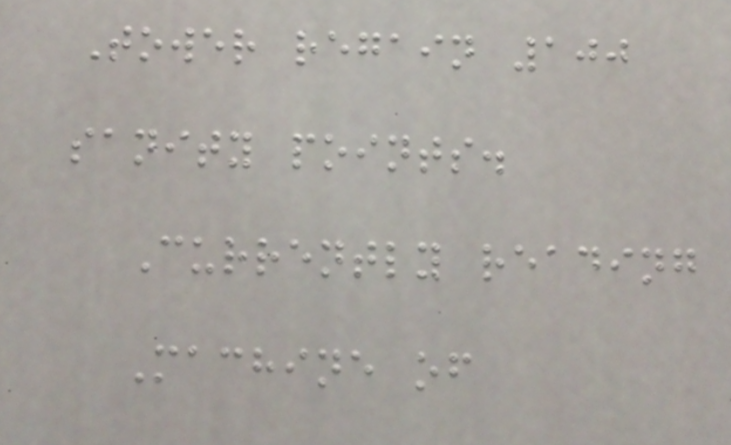Tower regain 100
sanity points.
Currently reading
Machine of
